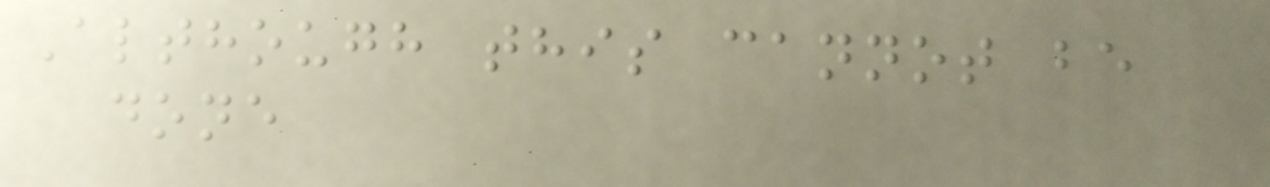Although this cannot be
done
